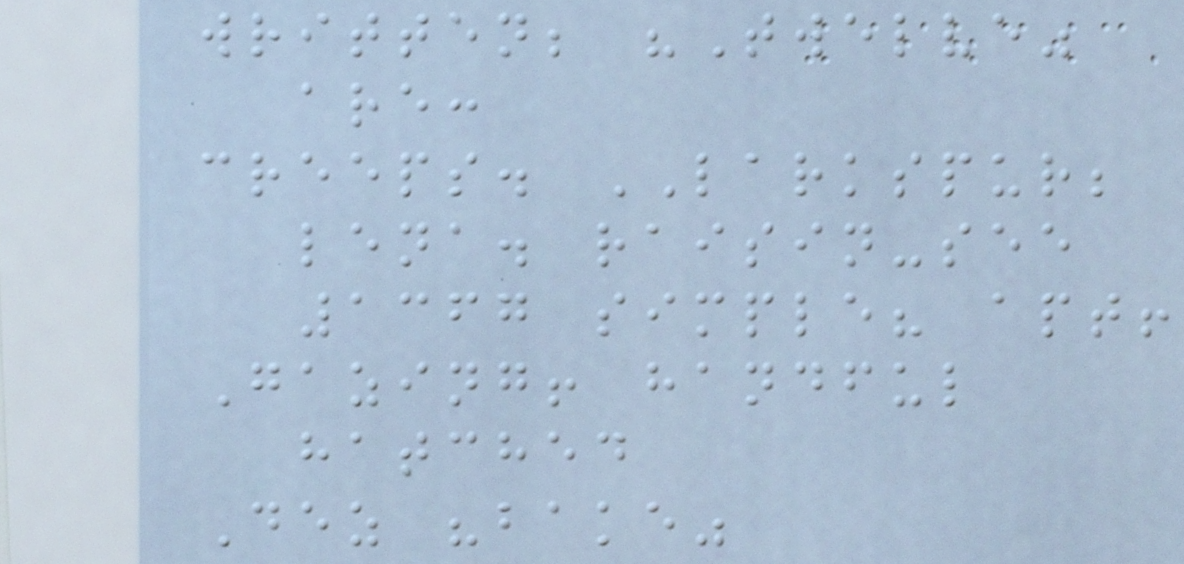written; "Twelve"
are:
creeps. LARKSPUR;
lena. raisin-see
1367 simple? apt!
Gazing! handful
hatched
Dez "bake"
